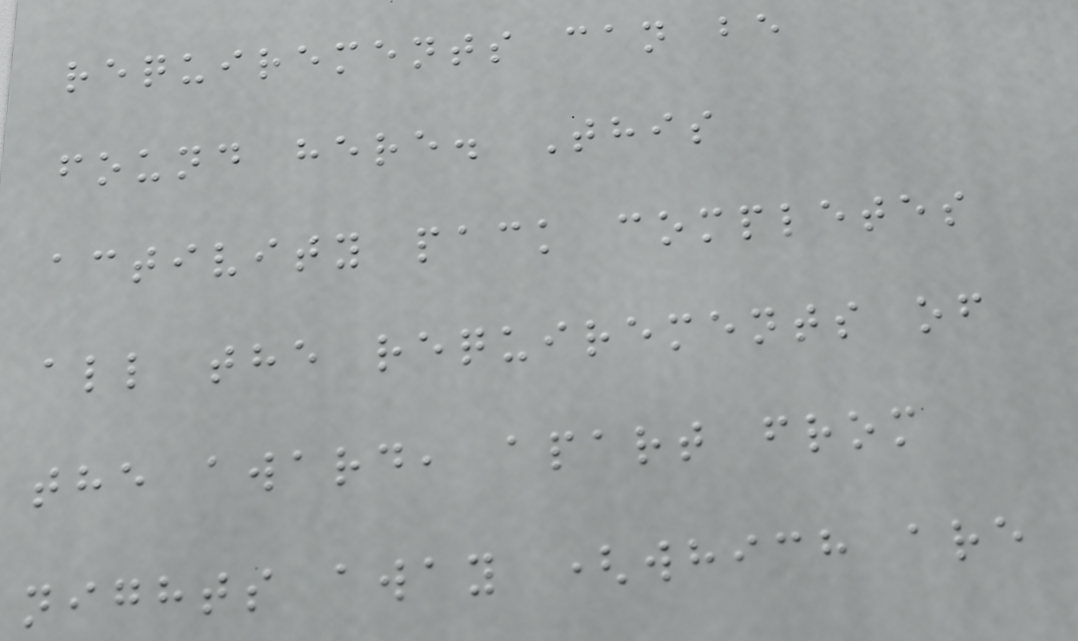requirements can be
found here. This
activity pack completes
all the requirements of
the award, apart from
nights away (which are
